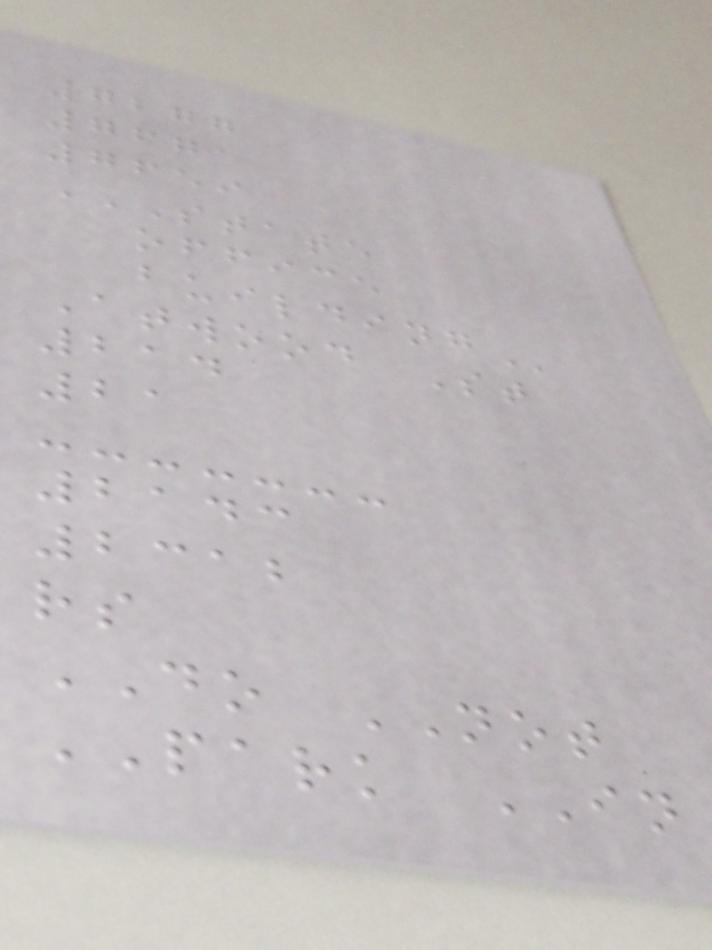7277
7671
7659
STATE
OFFICE
BUILDING
Atwood St
214
21
2143
2312
rs
DO NOT
PARK IN
